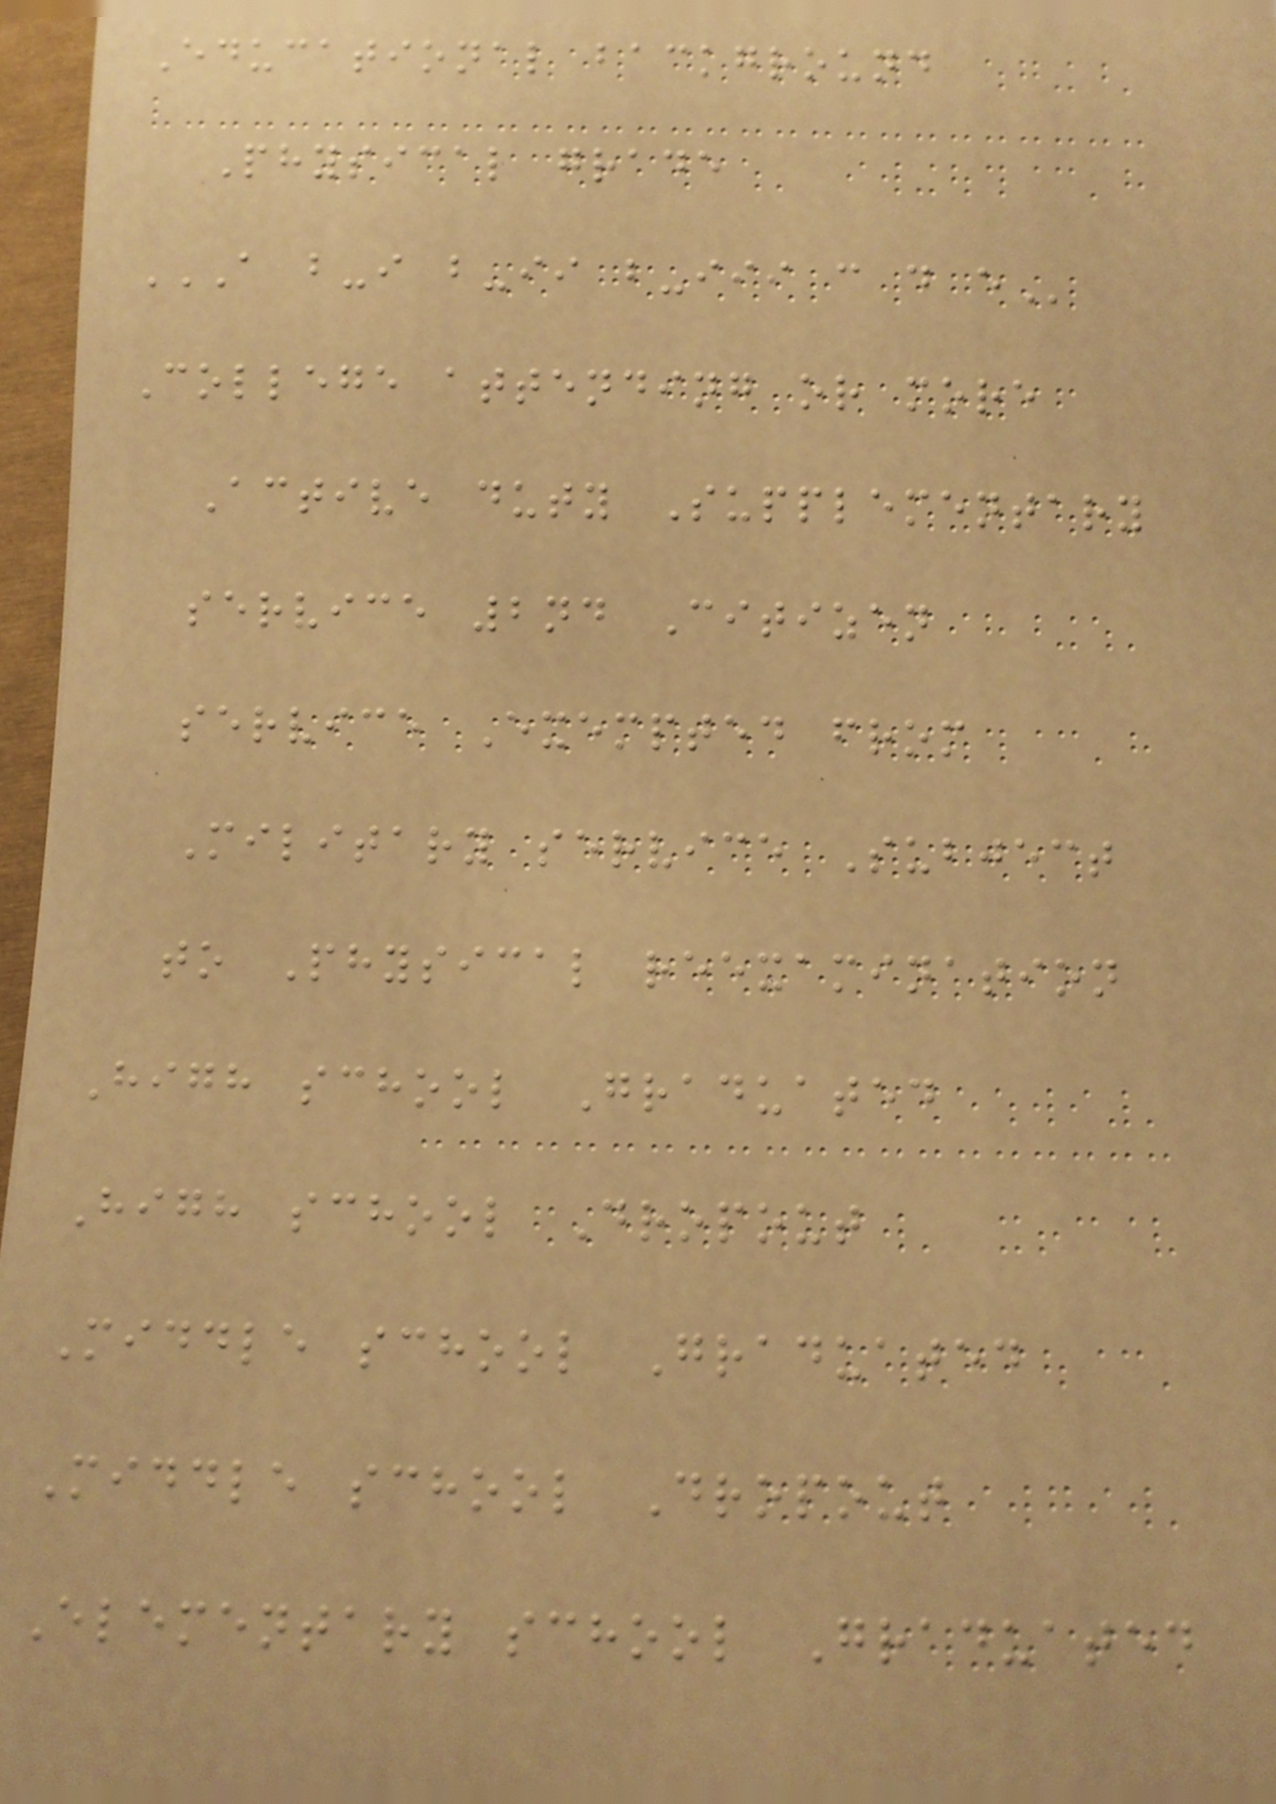Educational background
Physical grade
A B-I B-II B-III C D E
College attending or more
Active duty Supplementary
service 2nd Citizen
service Exempted from
Military service Subject
to Physical reexamination
High school Graduated
High school Dropout
Middle school Graduated
Middle school Dropout
Elementary school Graduated
